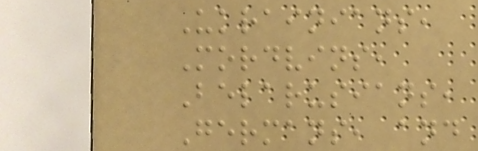Ukrainians,
Mordvins,
Belarusians,
Germans, and
